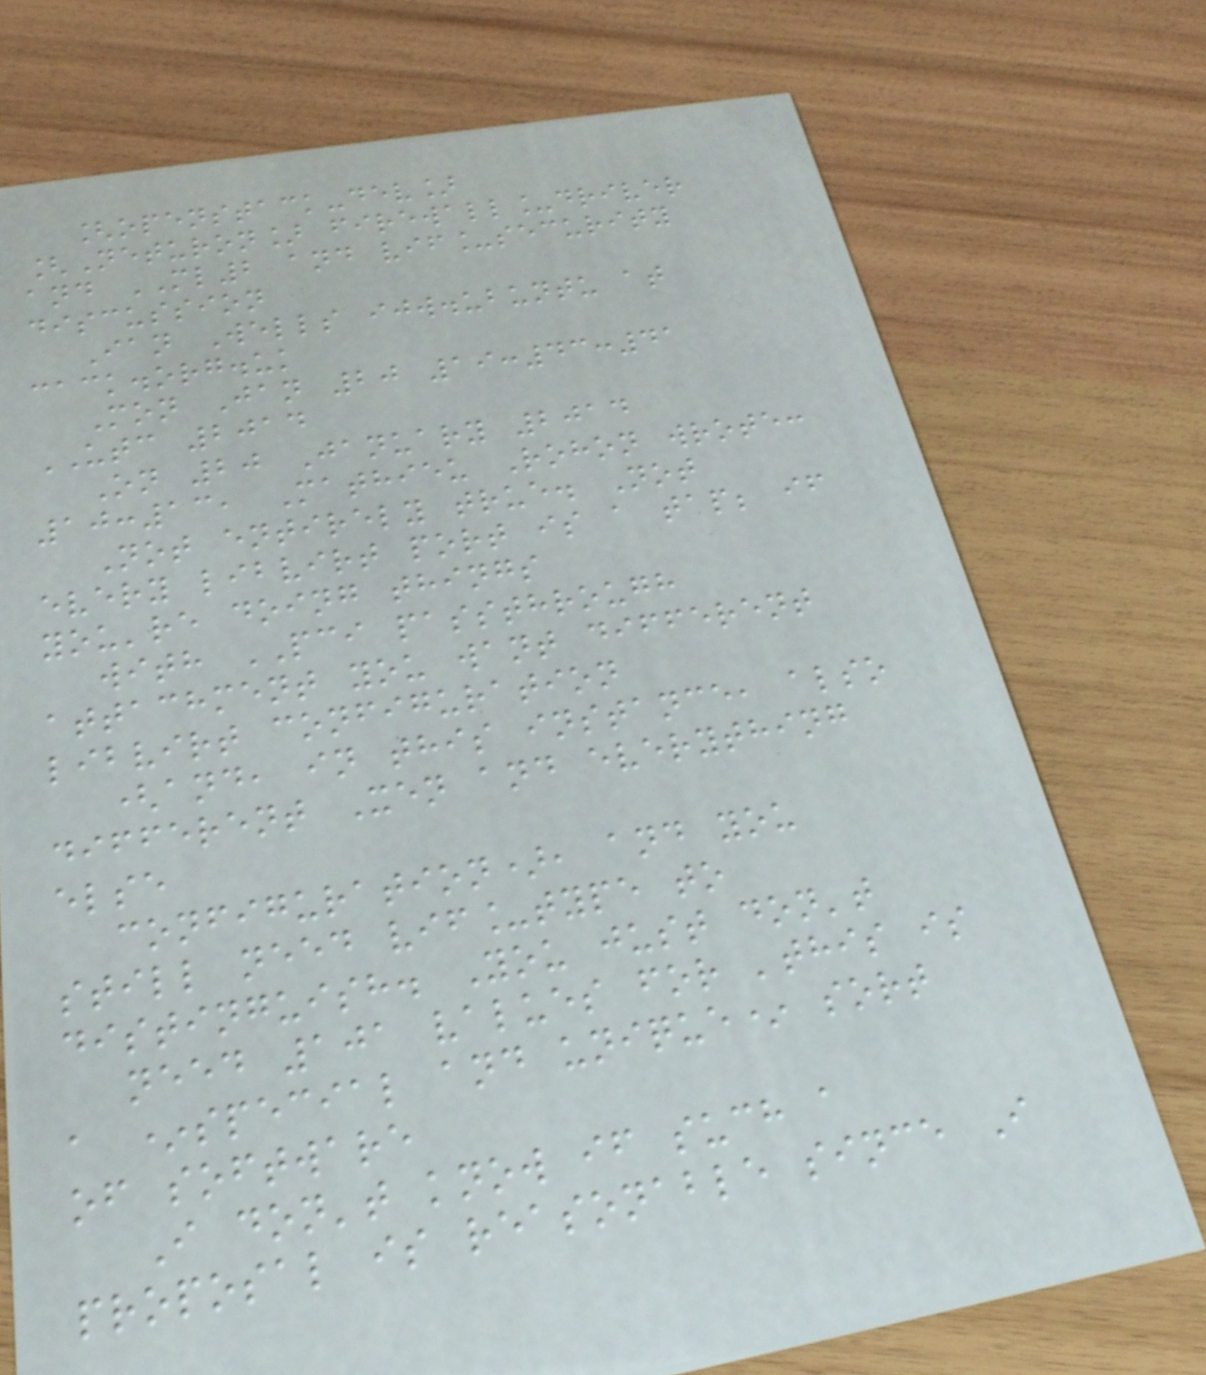[openstack-dev]
[Neturon] firewall_driver
and ML2 and vif_security
discussion
Ian Wells ijw.ubuntu at
cack.org.uk
Mon Jan 20 19:43:41
UTC 2014
On 20 January 2014
10:13, Mathieu Rohon wrote:
Not entirely true. Not
every libvirt port is a tap; if
you're doing things
with PCI passthrough
attachment you want different
libvirt configuration
(and, in this instance, also
different Xen and everything
else
configuration), and you
still need vif_type to
distinguish. You just don't
need 101 values for 'this is
a *special and unique* sort
of software
I don't know if such a
proposal is reasonable since I
